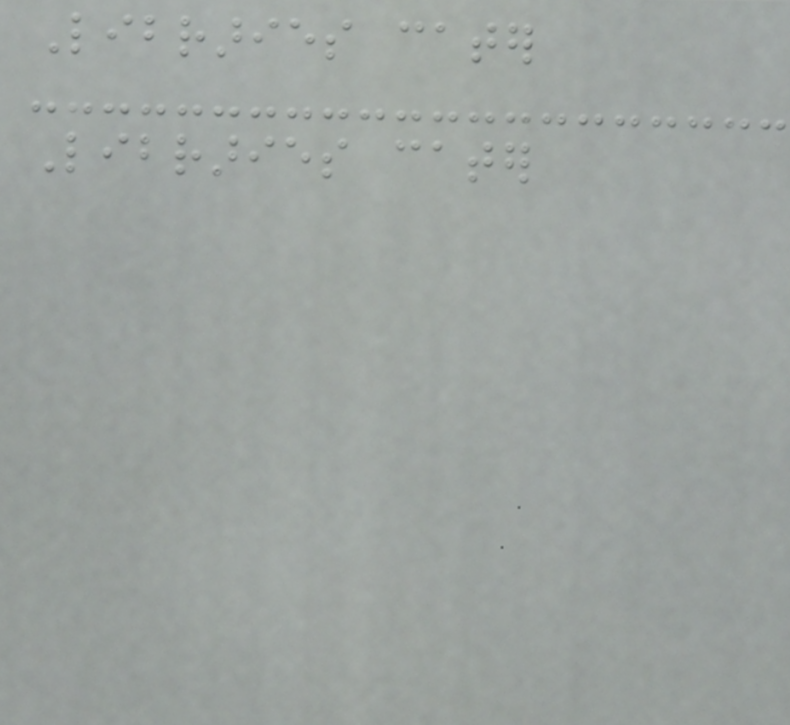Libraries cater
Libraries cater
